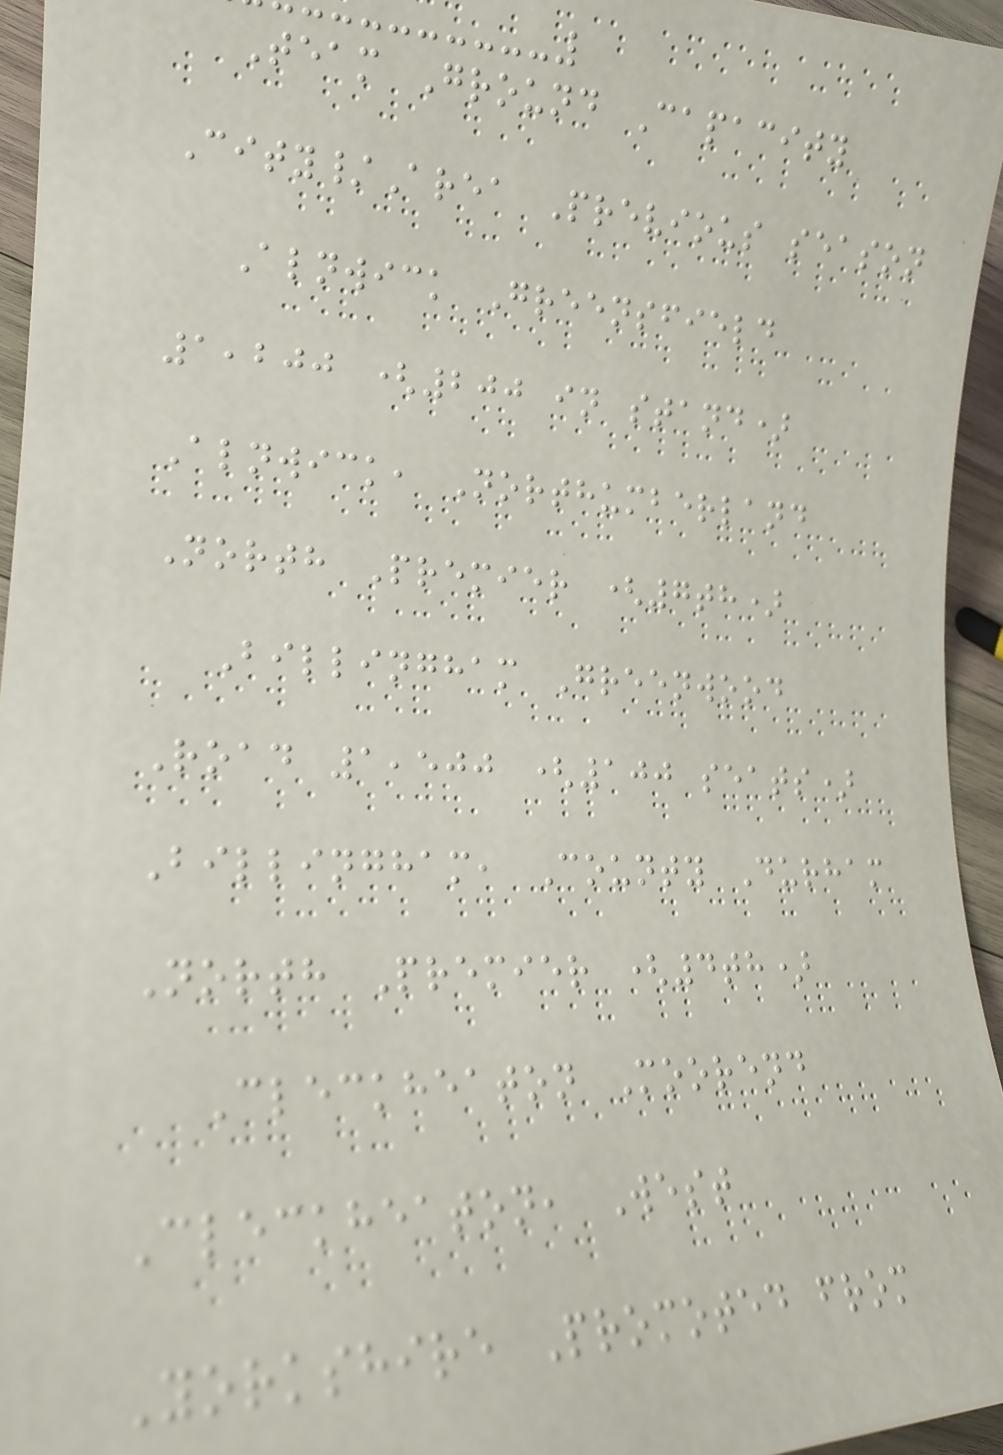Team Ground Capacity
City/Area Previous season
Alnwick Greensfield
1,200 (200 in stand)
Alnwick, Northumberland
North Premier (7th)
Billingham Greenwood
Road 1,500 (100 seats)
Billingham, County Durham
North Premier (4th)
Cleckheaton Moorend
Cleckheaton, West
Yorkshire Promoted from
